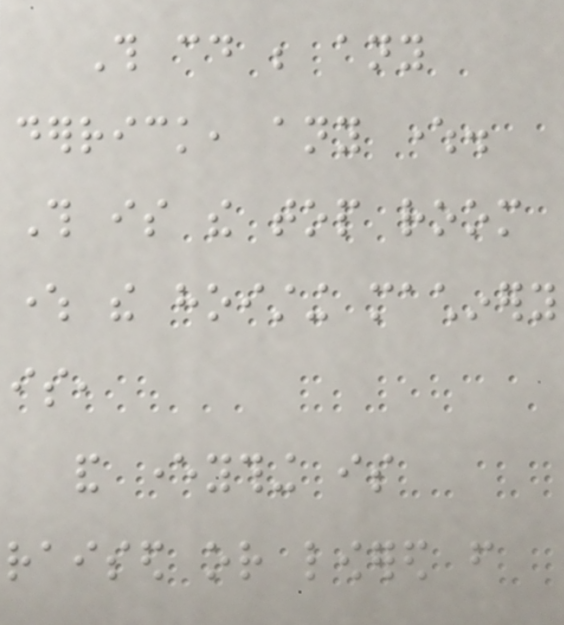This could be any
derrick, any where.
This is the top room
where the hoisting machinery
is,
and everything is
raised or lowered from
